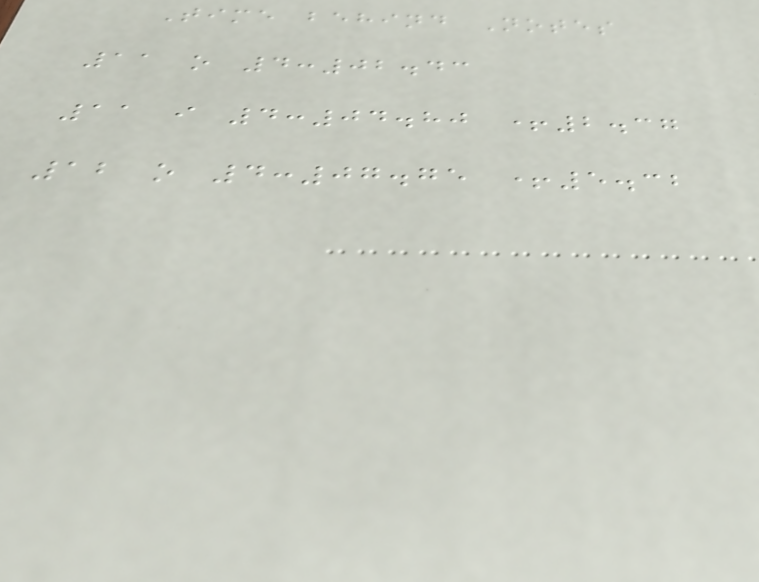Time behind Notes
11 o 4:02.43
11 i 4:04.80 +2.37
12 o 4:07.75 +5.32
